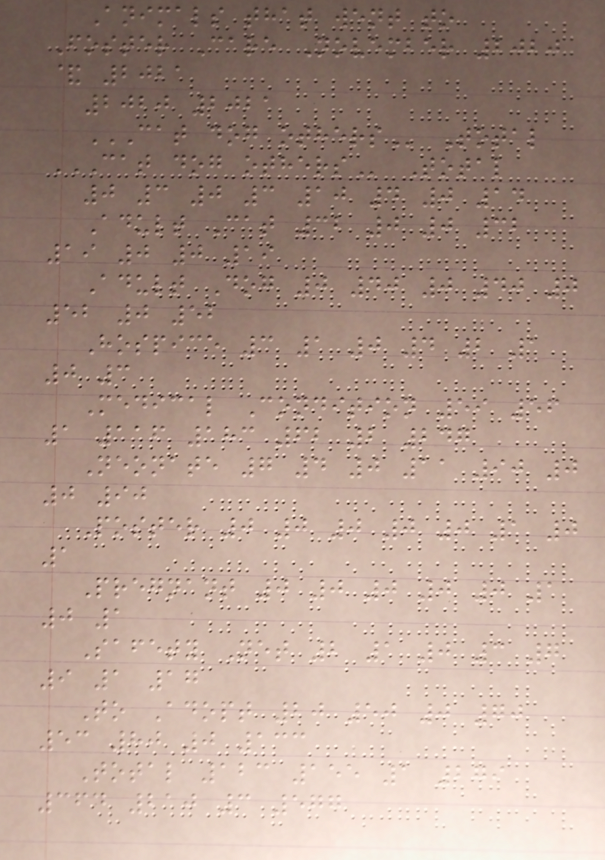Animals that went to
Foster Care November 2020
& 2021
2020 2021
CAT DOG OTHERS Total
CAT DOG OTHERS Total
0 3 0 3 10 4 0 14
Adult Cat 32 0 0 32
19 0 0 19
Adult Dog 0 40 0 40 0
52 0 52
Hospice 3 1 0 4 2 1
0 3
Medical Condition 59 56
1 116 183 62 2 247
Neonate 7 4 0 11 90 0
0 90
Poster 0 0 0 0 0 1 0
1
Pregnant 0 0 0 0 0 1
0 1
Safety Net 2 1 0 3 7
9 1 17
To Adopt 20 50 0 70
53 80 0 133
Total 123 155 1 279
364 210 3 577
